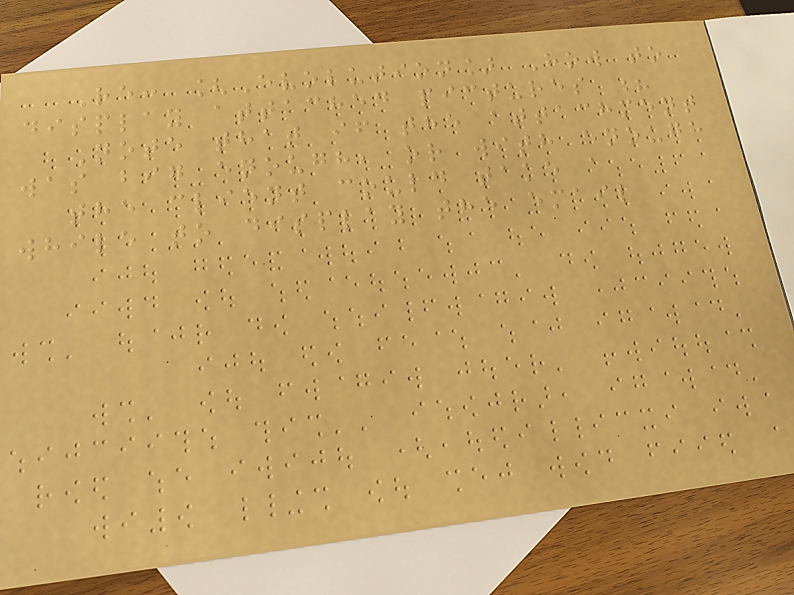Re: [Evolution] How to
display attached pictures ?
Note that if the attachment
was big enough, or with enough
the client could take a
while to display the email
